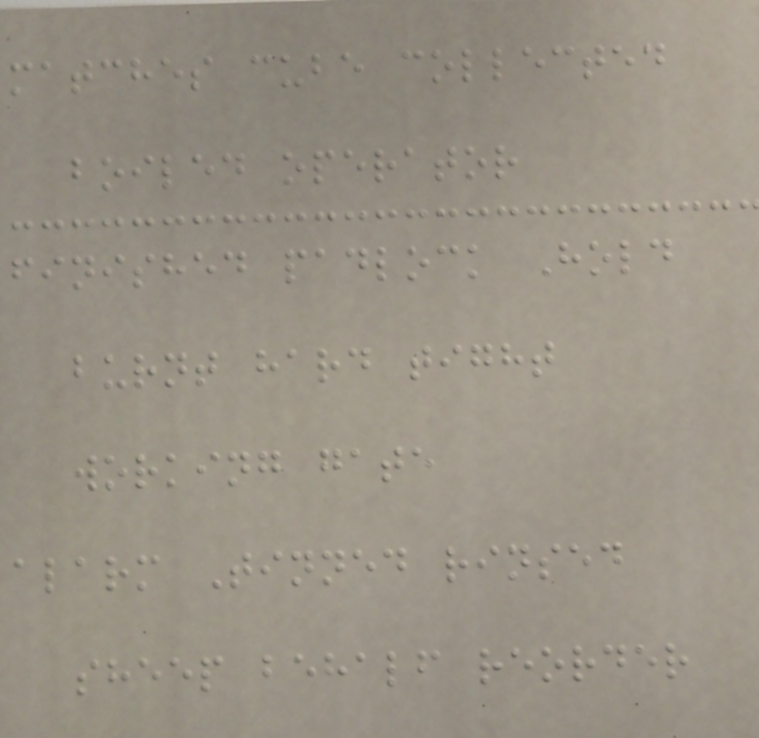matches cube collected
boiled operator
finished padlock Hold
burnt hard tight
working gate
alarm Tinned rinsed
sheep behalf reorder
